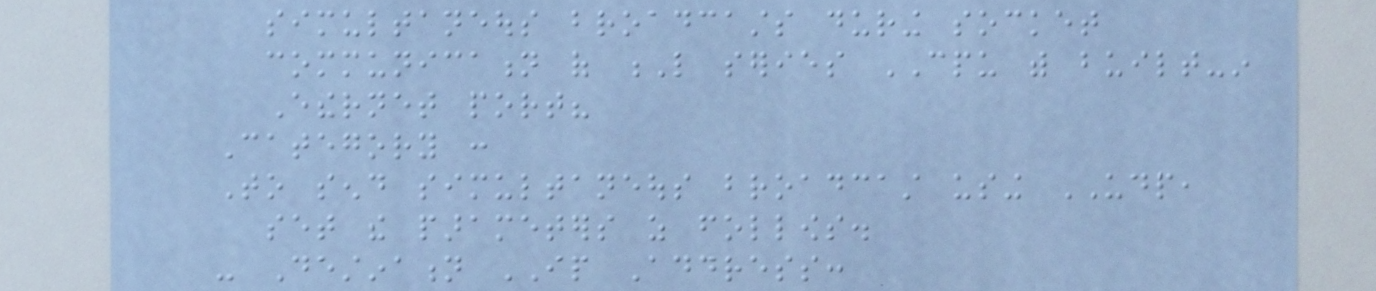simultaneous broadcasts during socket
communication of L series CPU with built-in
Ethernet port?
Category :
To send simultaneous broadcast using UDP,
set the parameters as follows.
- Destination IP Address:
